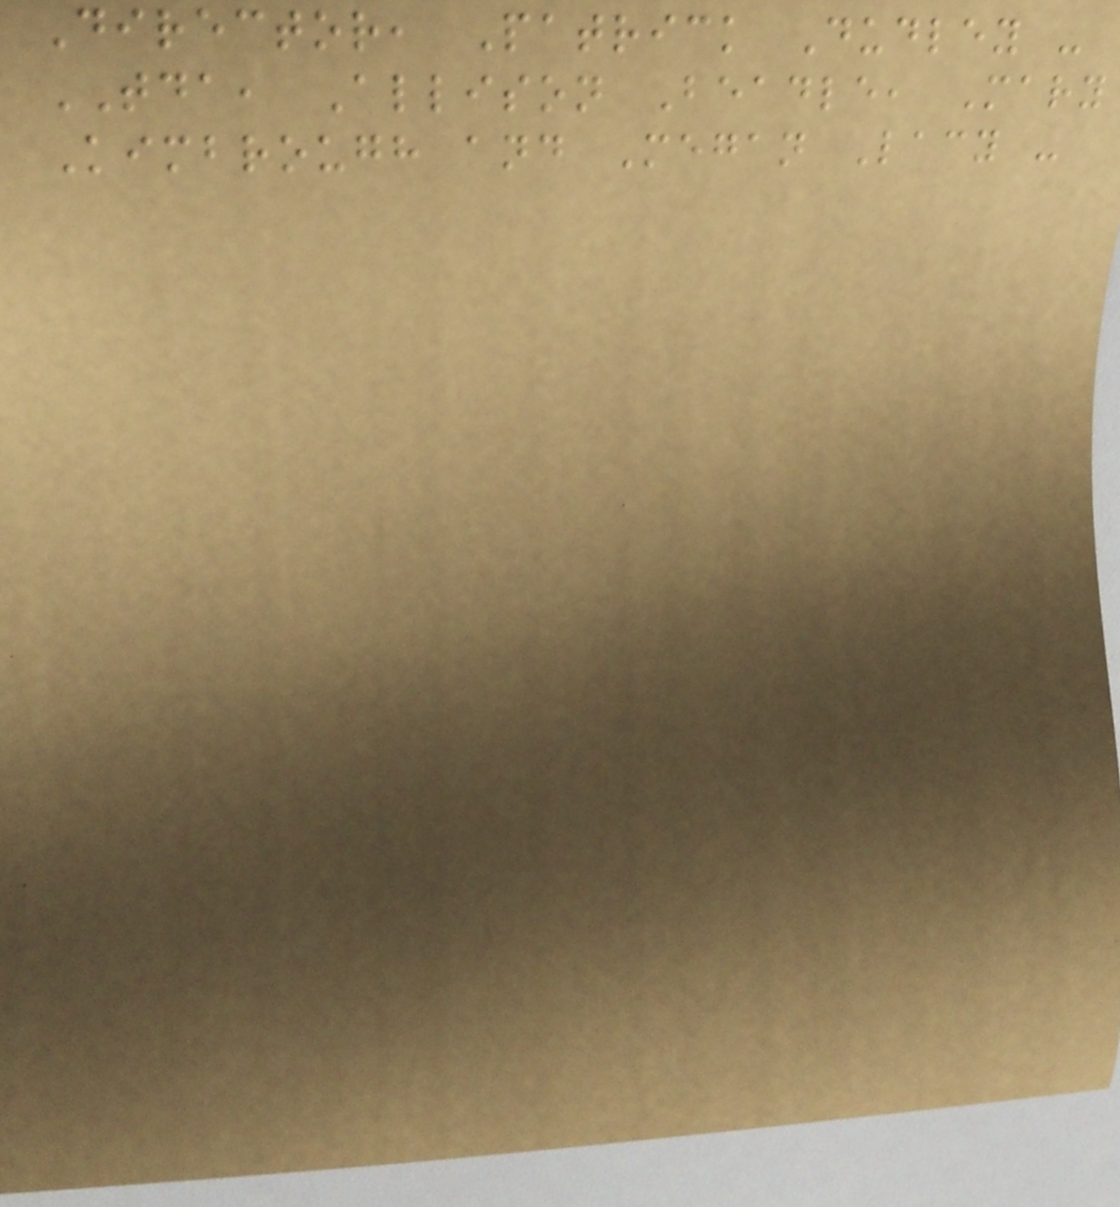Director, Patrick Dudley -
TDA, Allison Beadle, Mary
Kimbrough and Megan Lacy -
